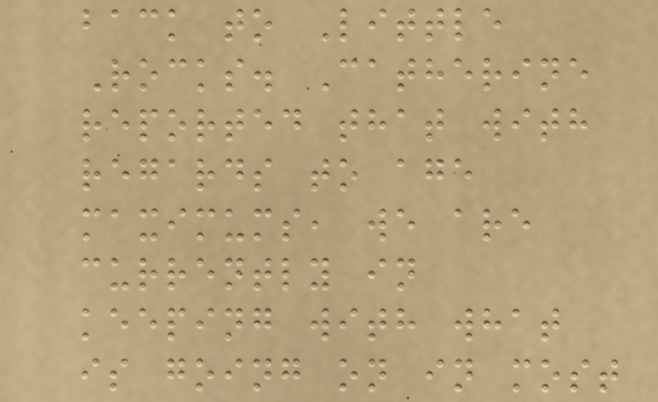back to Little
Rocks. Catherine
reported that with
regards to age
maximums, we are
currently in
keeping with what
is going on in most
